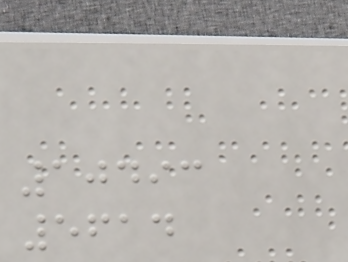10493
5614
